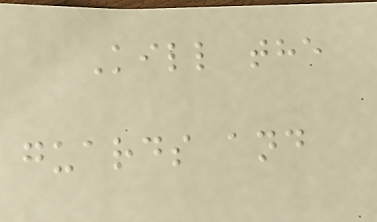Kill the
guards and
